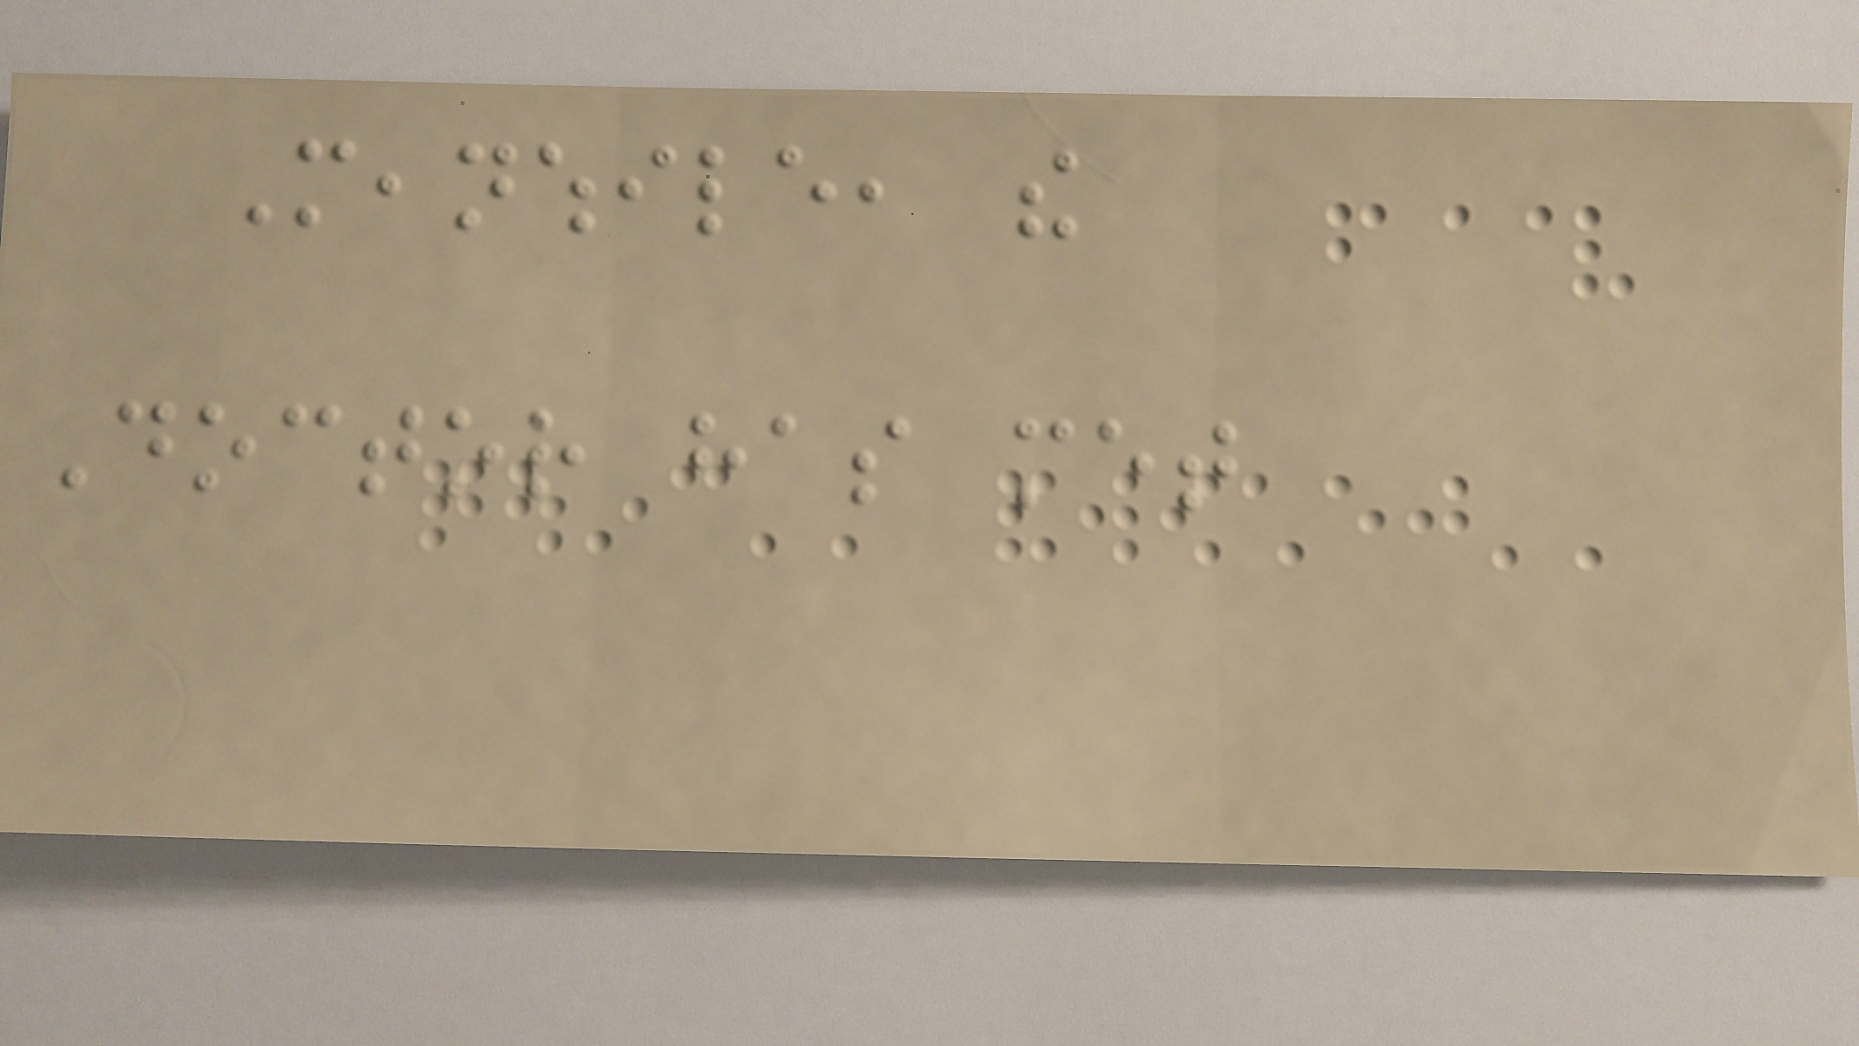Meanwhile, the
Doctor has met
